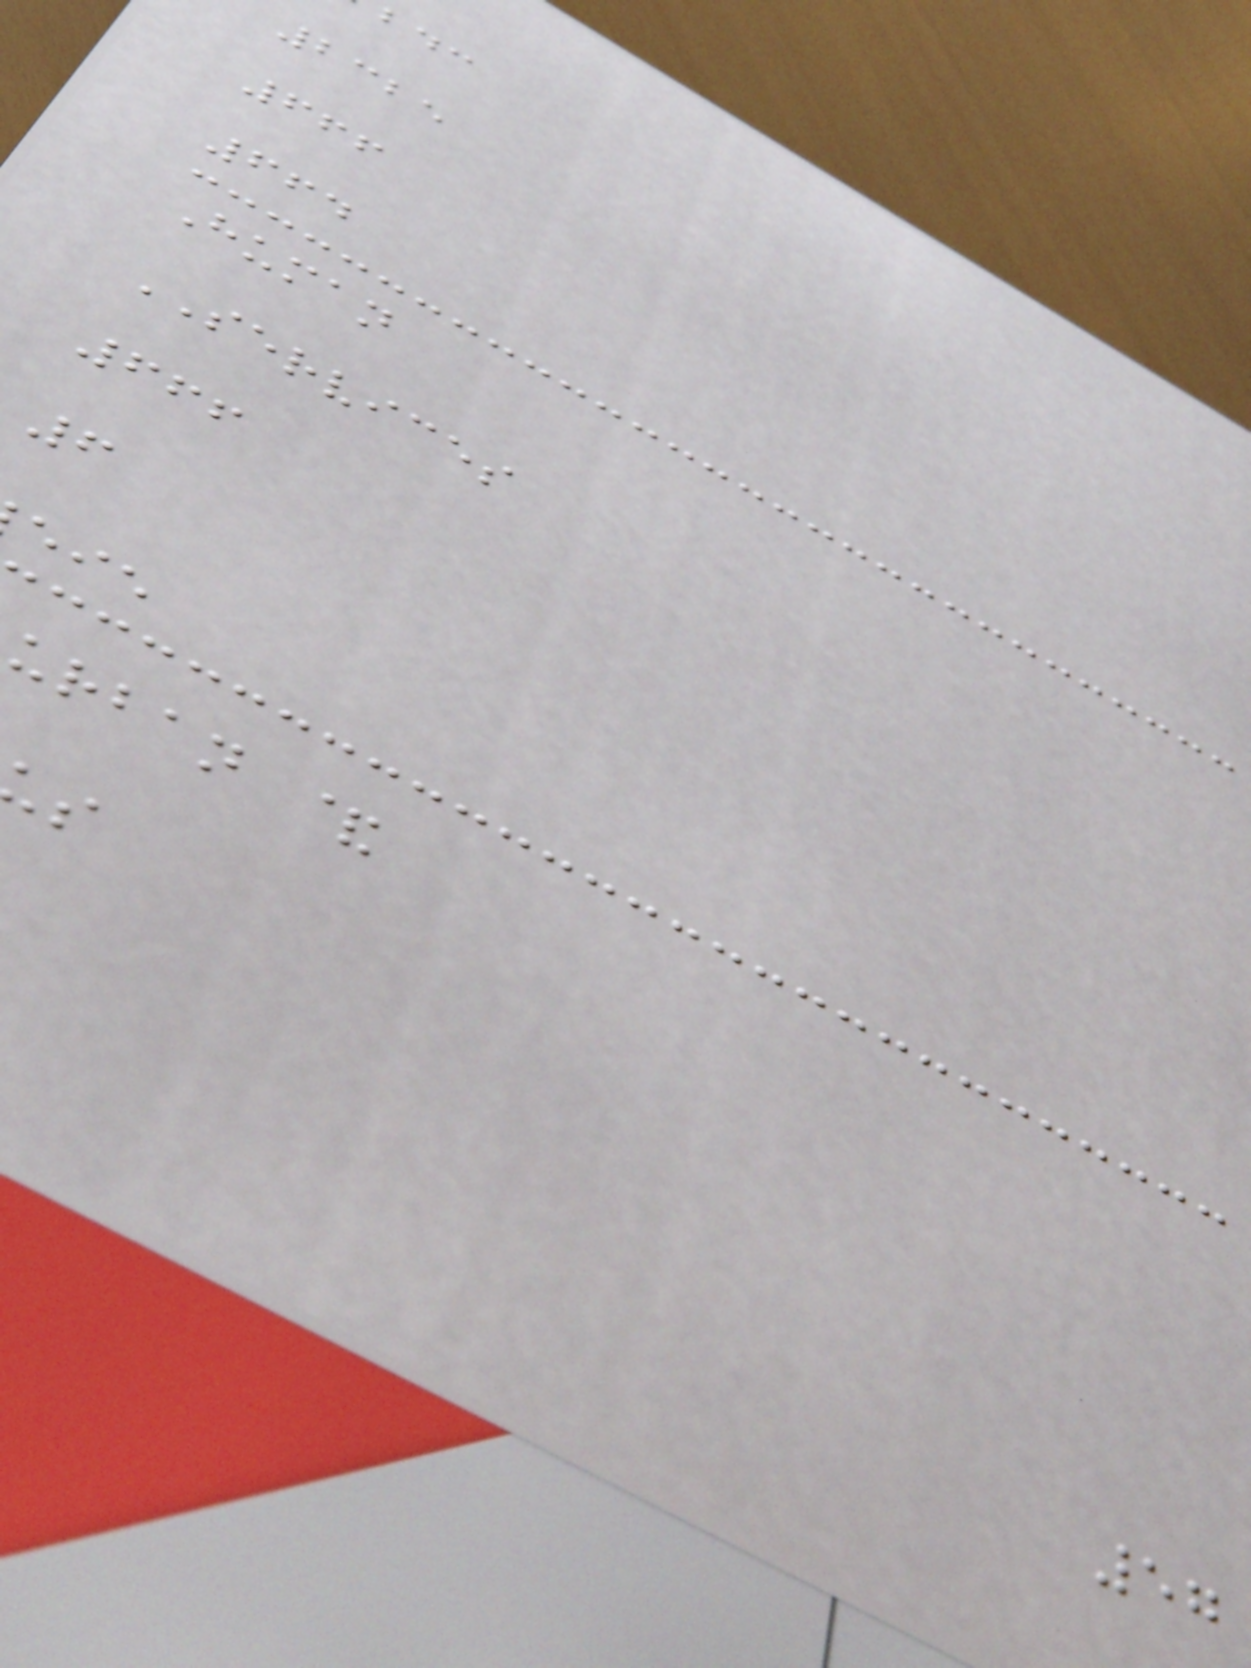2325
666
664
Human
SERVICES
666
6
urban &
57
